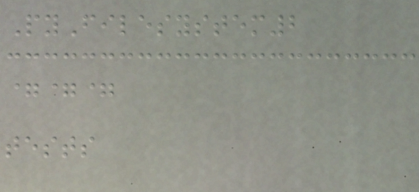PyFilesystem2
===
tests
